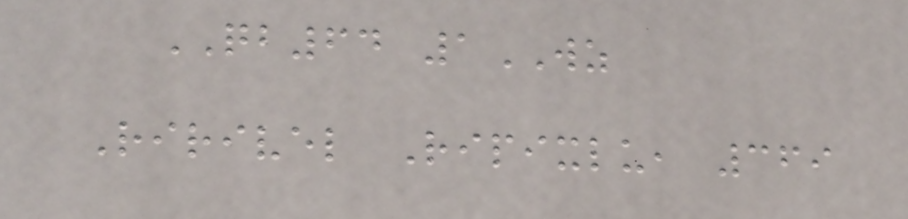QB64 1WZ
Ririvel Ripixlu, 369
